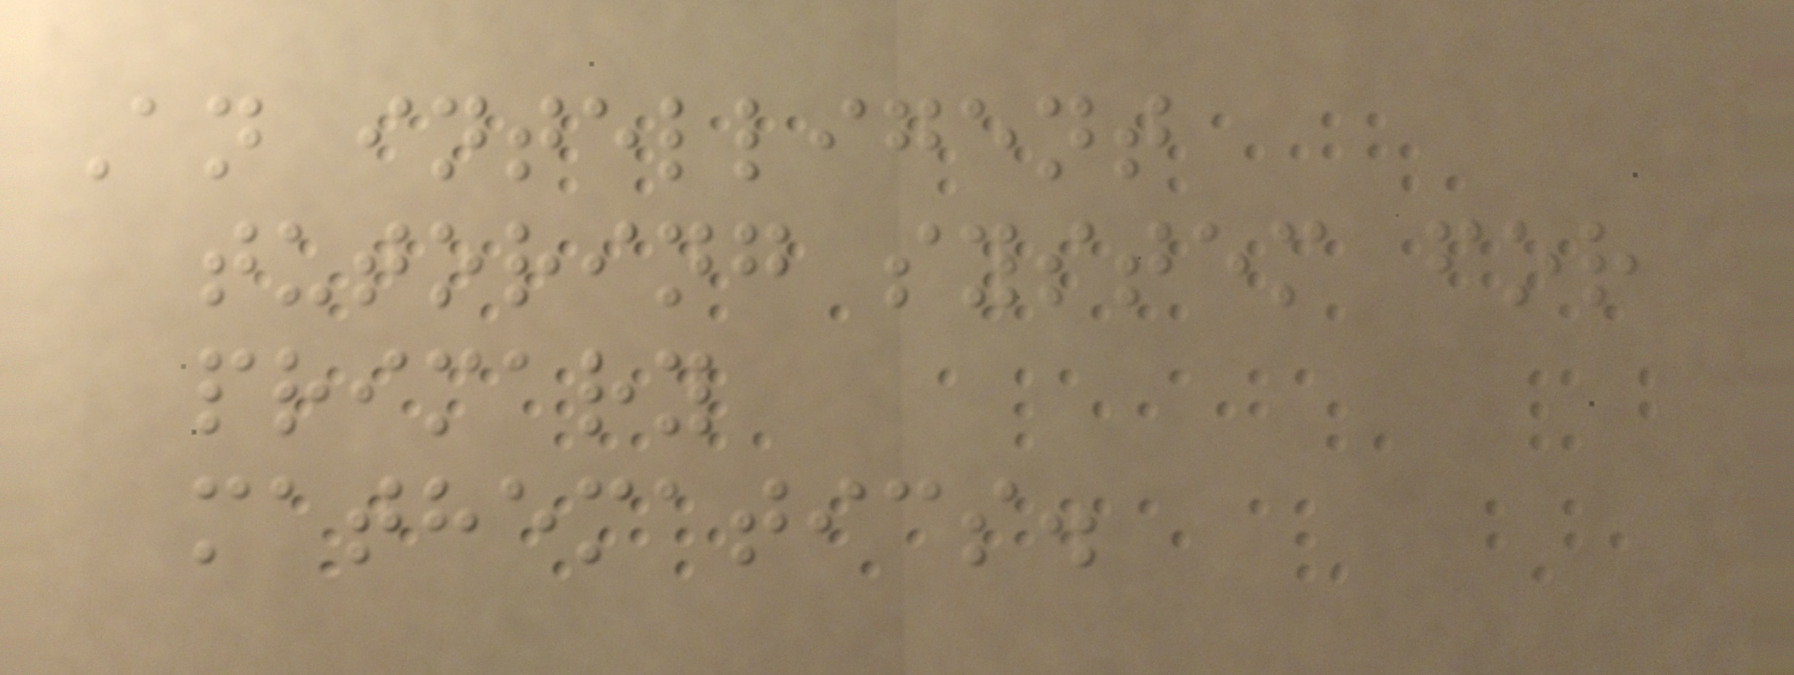An intelligent
tutoring system for
primary
mathematics.
